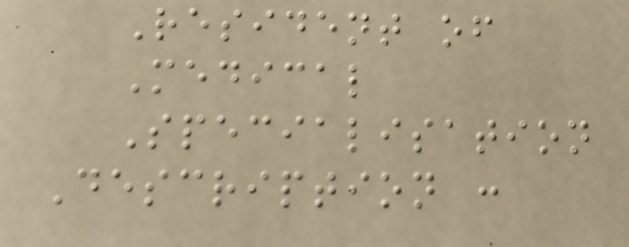Resident of
Medical
Specialisation
Description :
